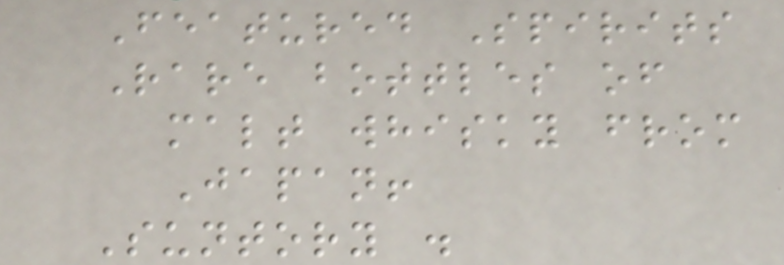Featured Spirits
Rare bottles of
malt whisky from
Japan!
Suntory .
